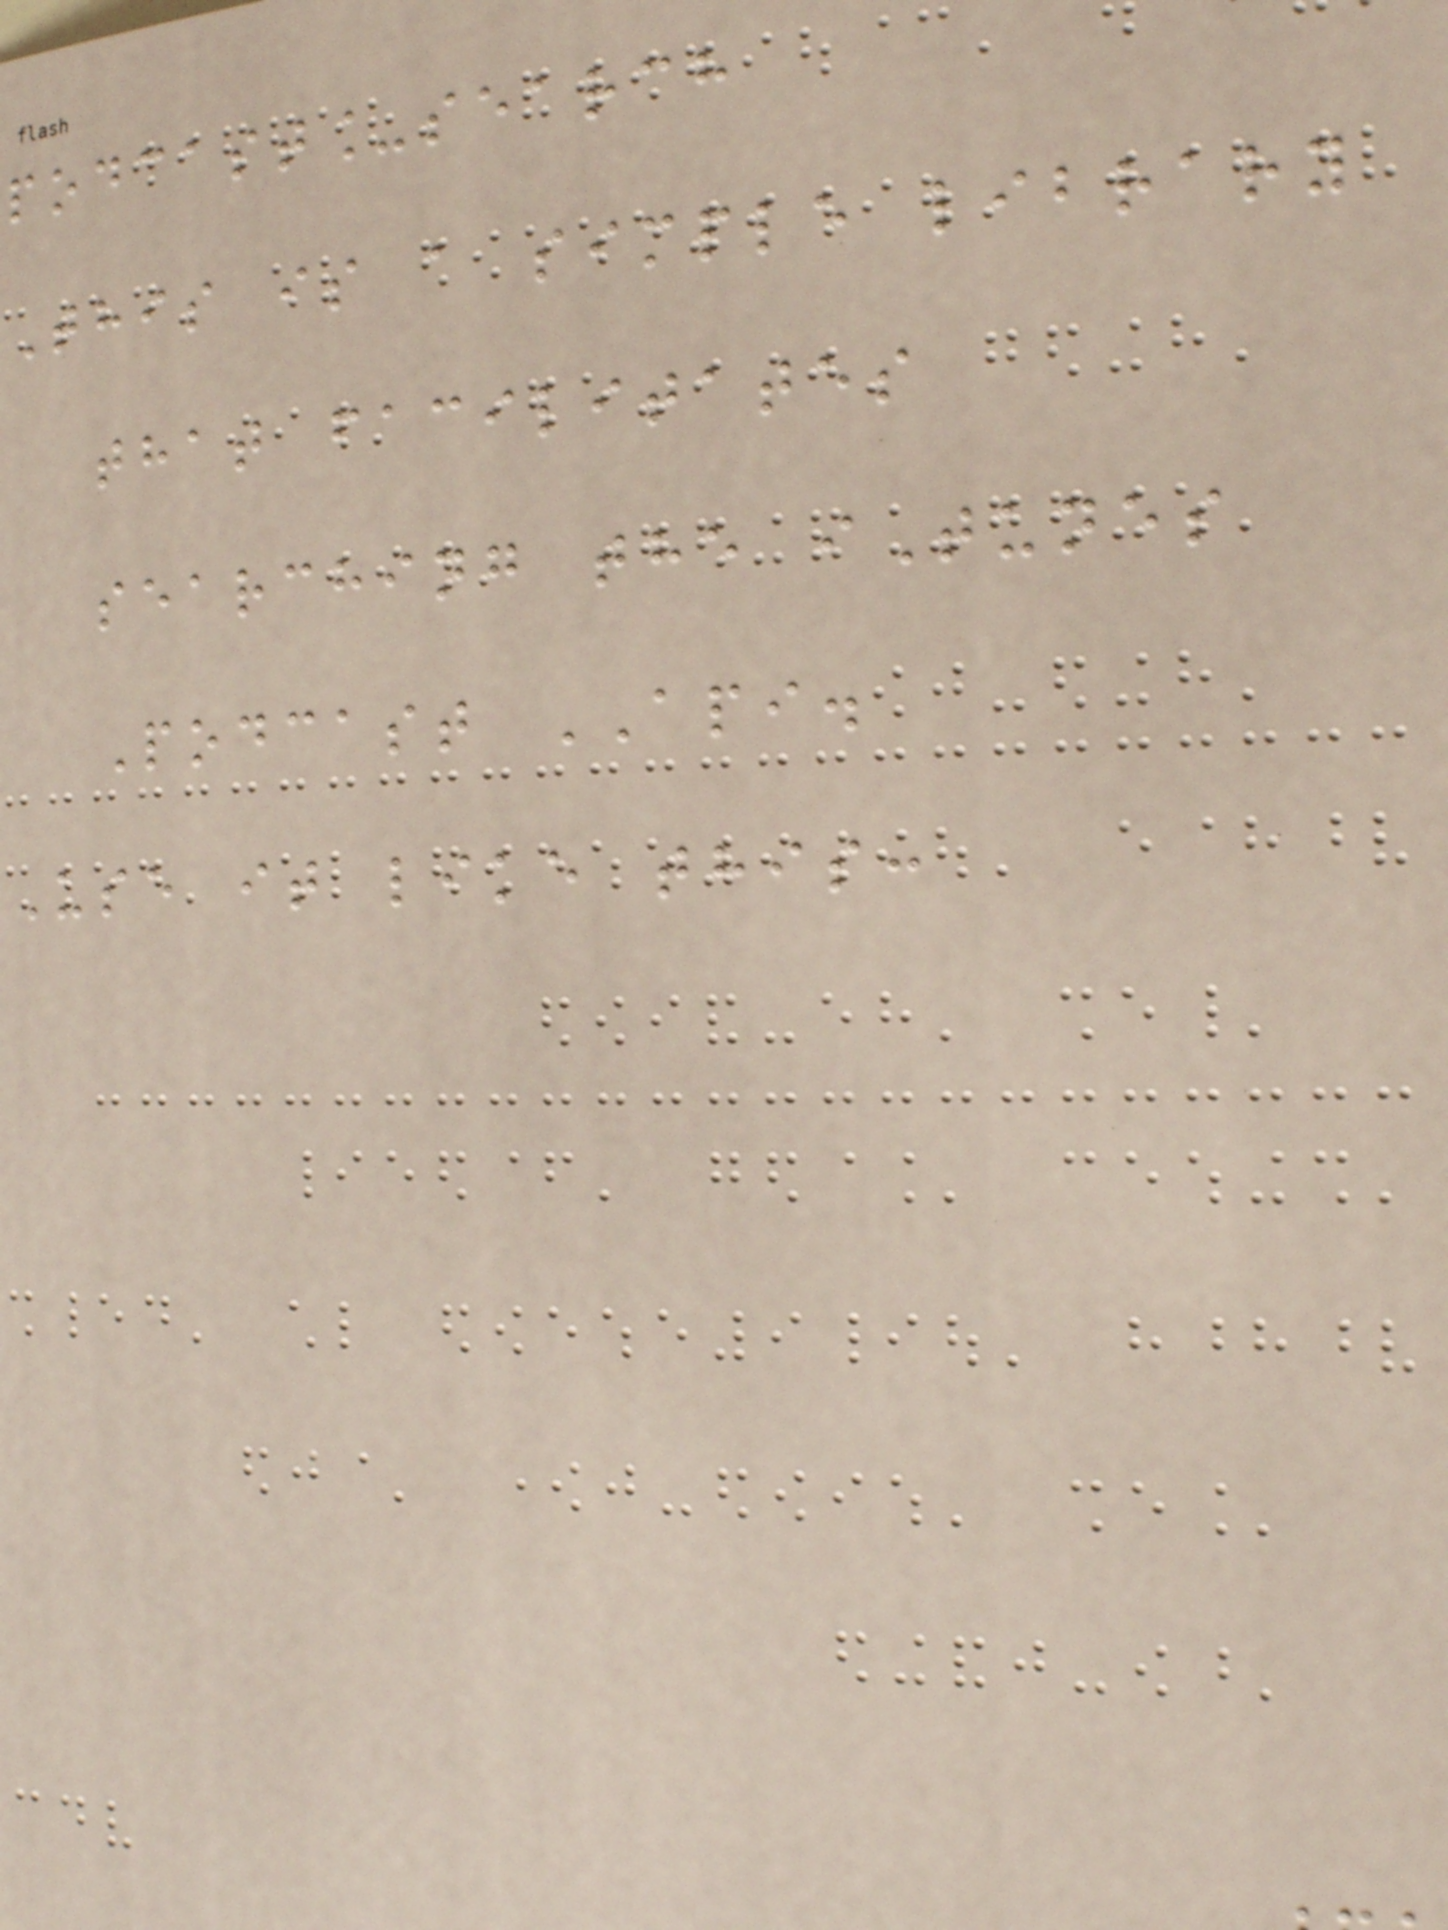podcast_search
This is a simple library
that facilitates
searching the iTunes
Podcast API.
Use it like this:
